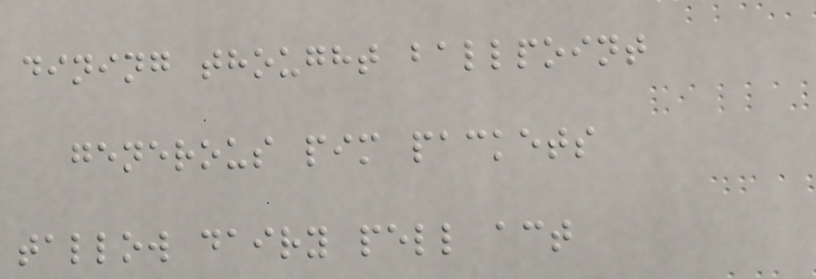dining thought ballpoint
generous pim packets
tallow dairy pell act
